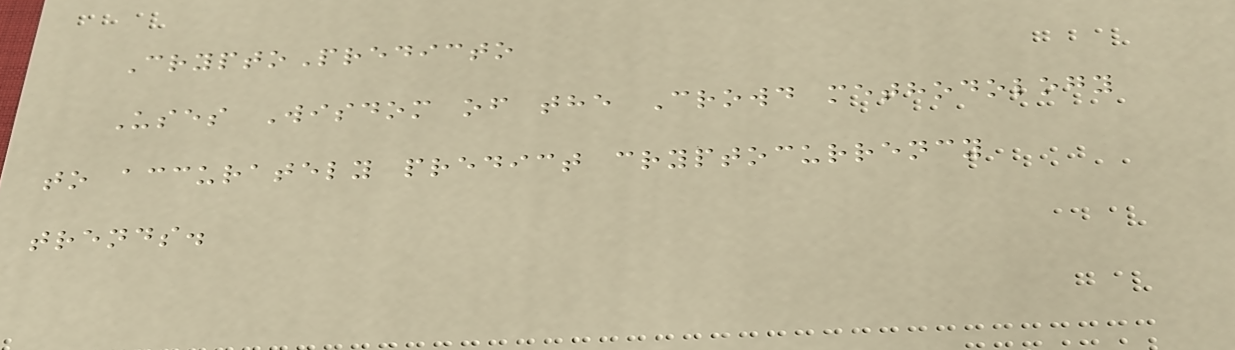CryptoPredicto
Uses Wisdom of the Crowd methodology
to accurately predict cryptocurrency
trends.
